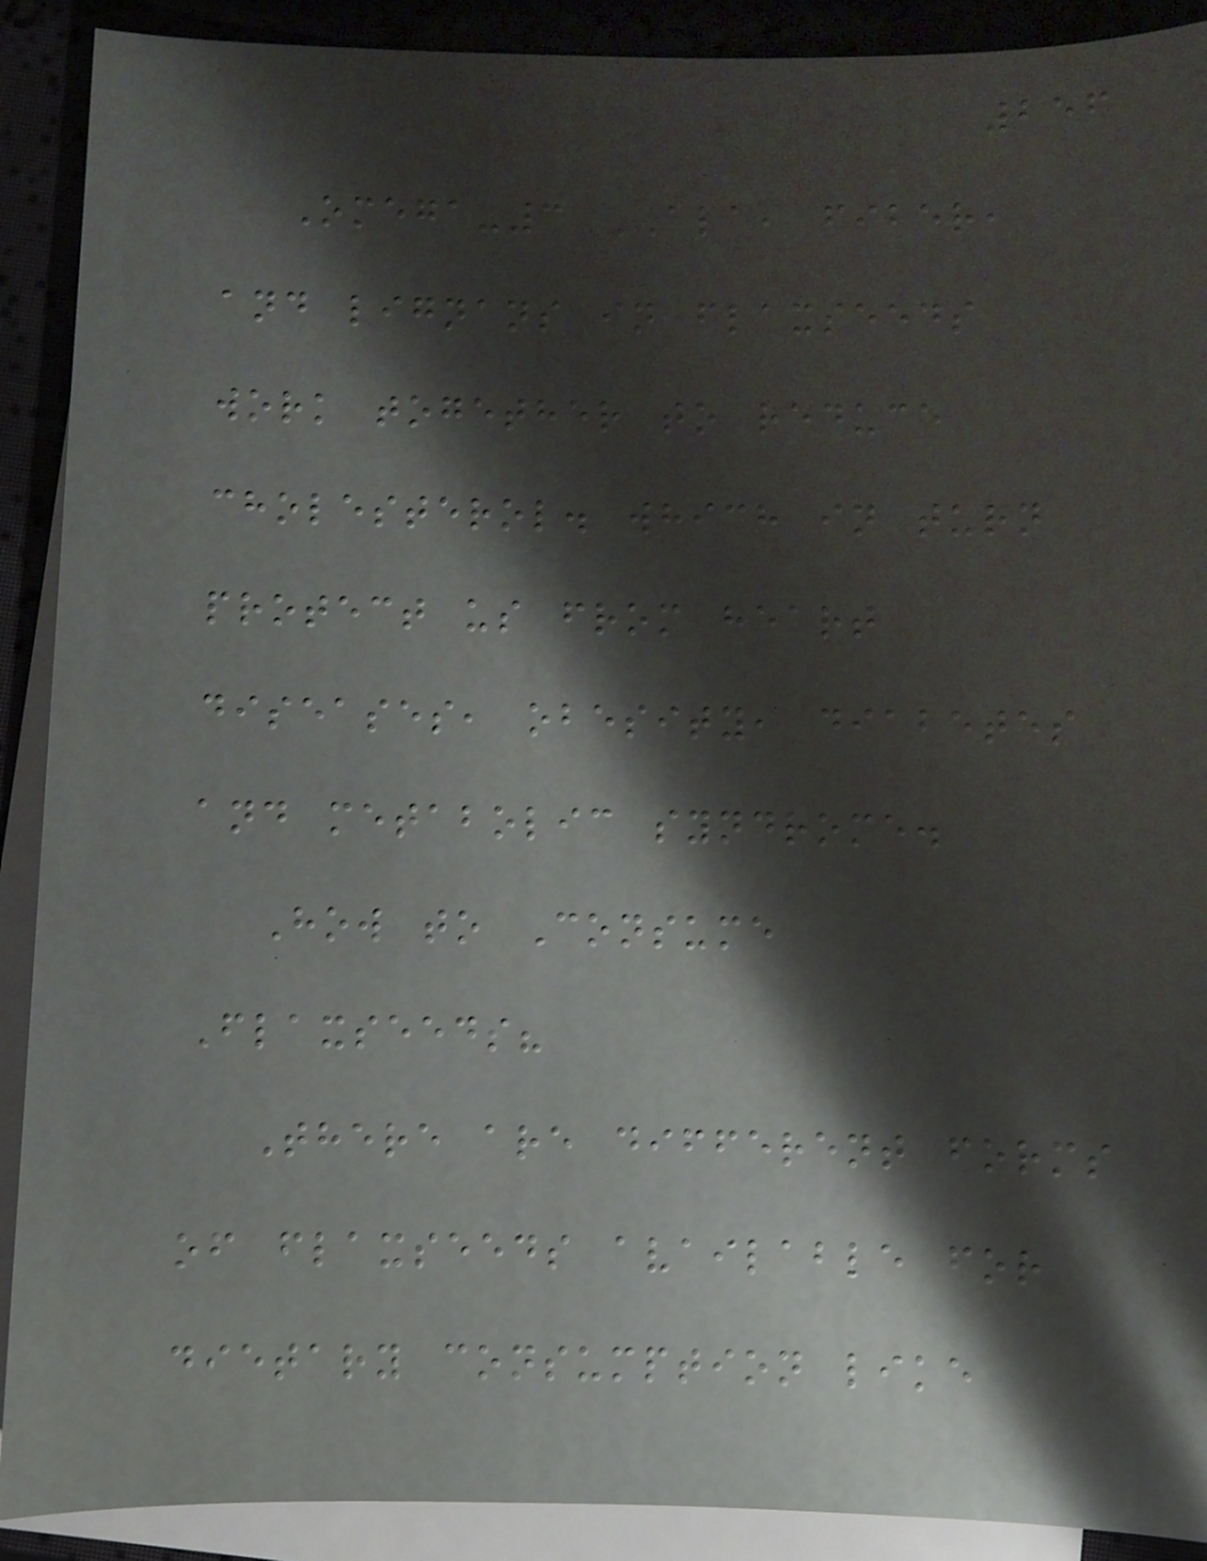256
Omega-3 ALA, fiber,
and lignans in flaxseeds
work together to reduce
cholesterol. which in turn
protect us from heart
diseases, obesity, diabetes
and metabolic syndrome.
How to Consume
Flaxseeds?
There are different forms
of flaxseeds available for
dietary consumption like
